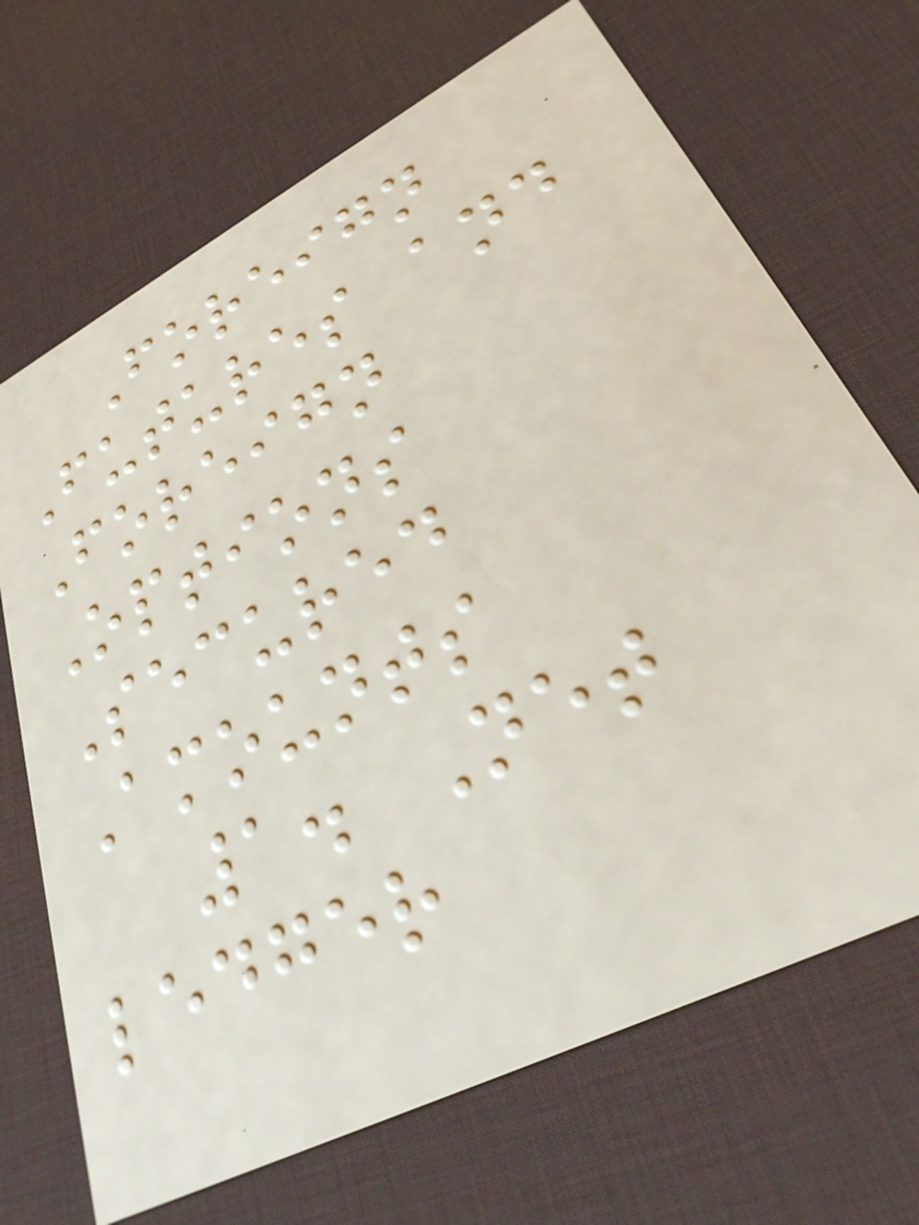Foreign
Futures and
Foreign
Options
Secured
Amounts
1. Net
ledger
